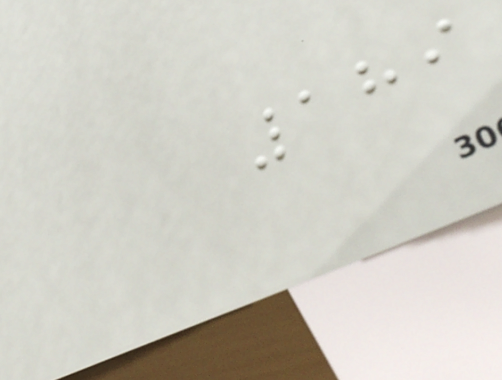189
